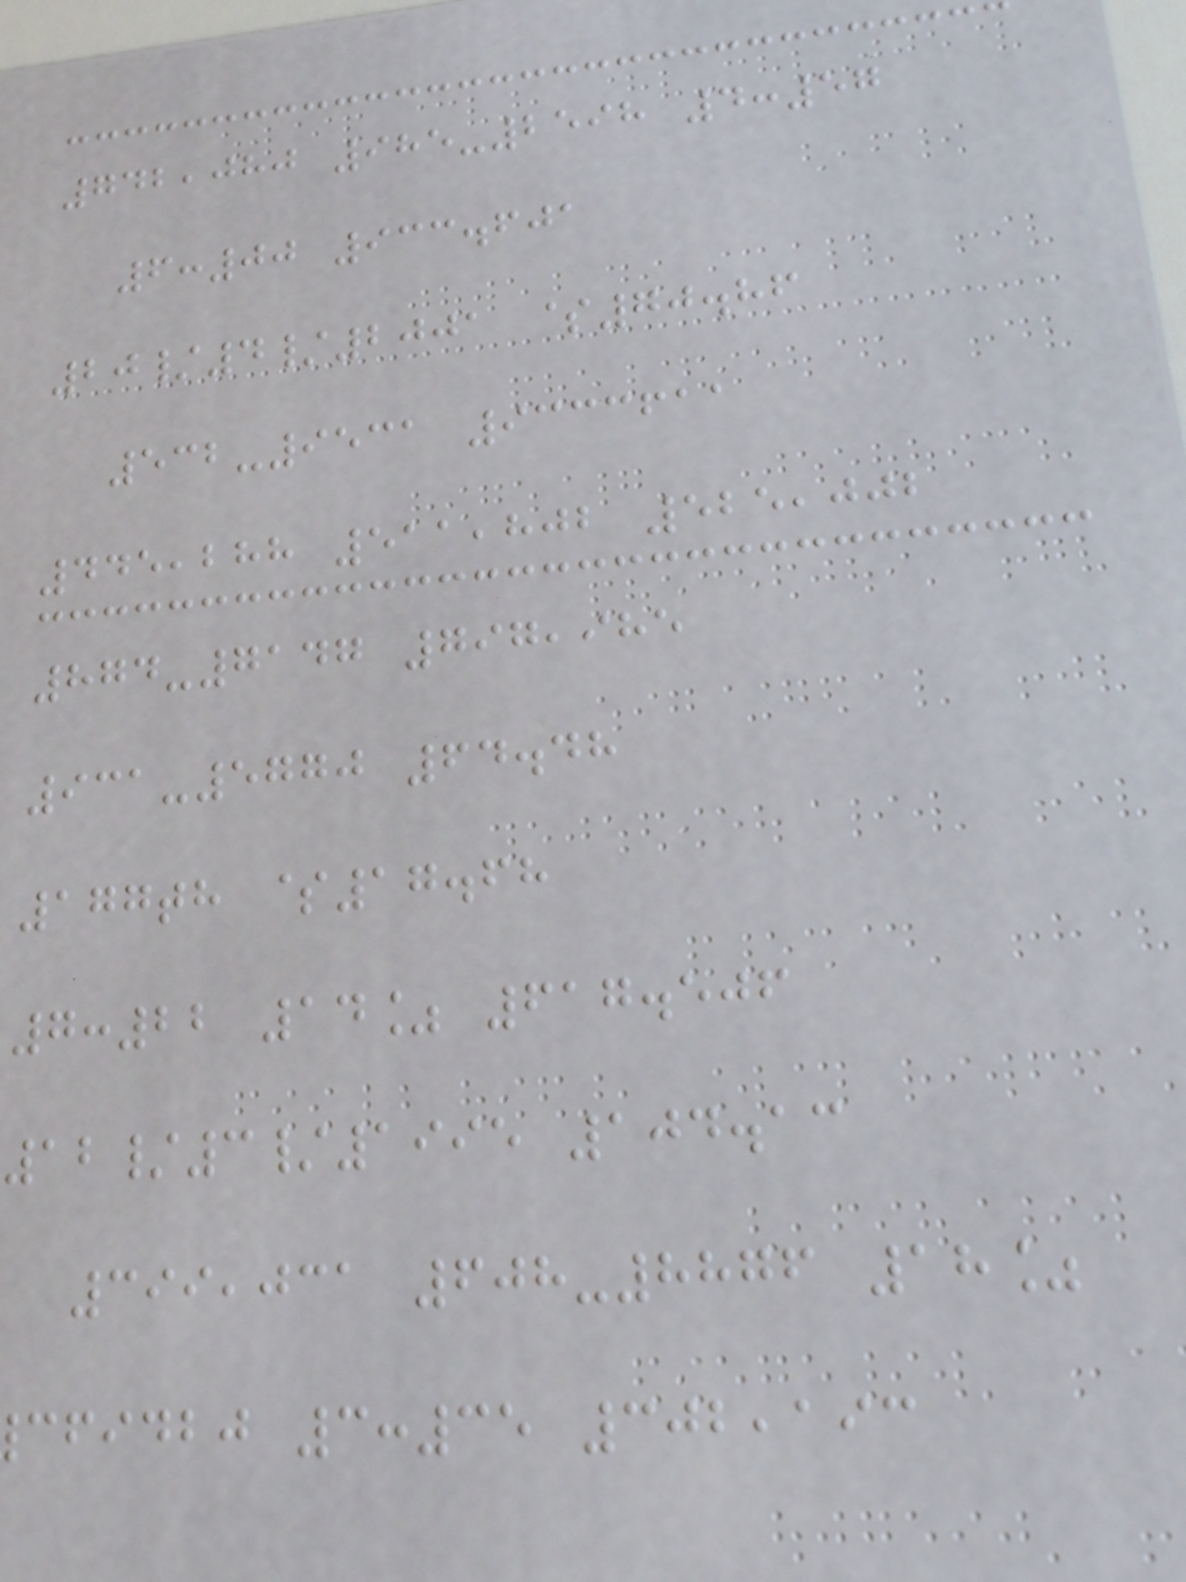742,080 985-2598 4:57
6:00 933.601
20/4/2001 $70.86
532-9531 9333611
445,288 511,802 525,002
874-7147 797,985
931-5770 64.48
177th $17.68
7:22 14% 617.506
12/3/1995 104.13
399,031 608-8876 18%
cfidbj 3:35 302,193
